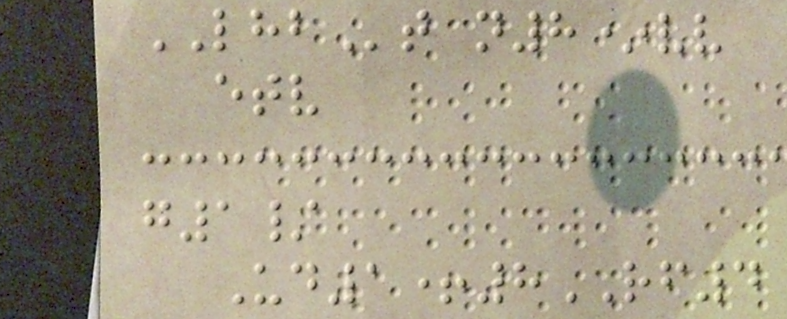LHBt n8*vv
etv
g1/
Ud1+8RF4
